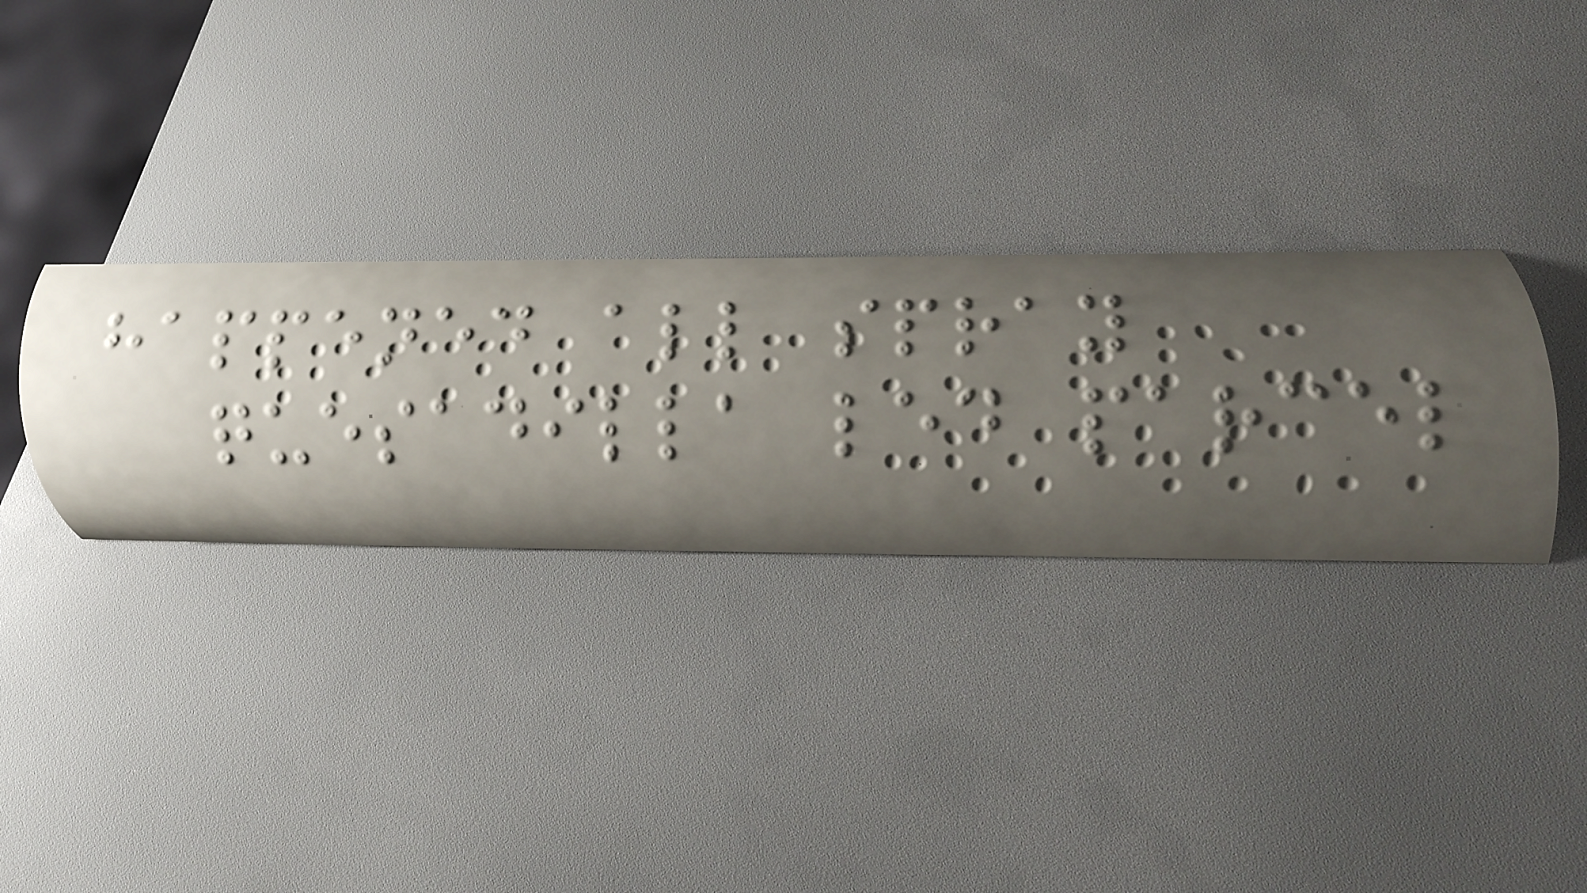happened all spray
quesadilla led parcel
